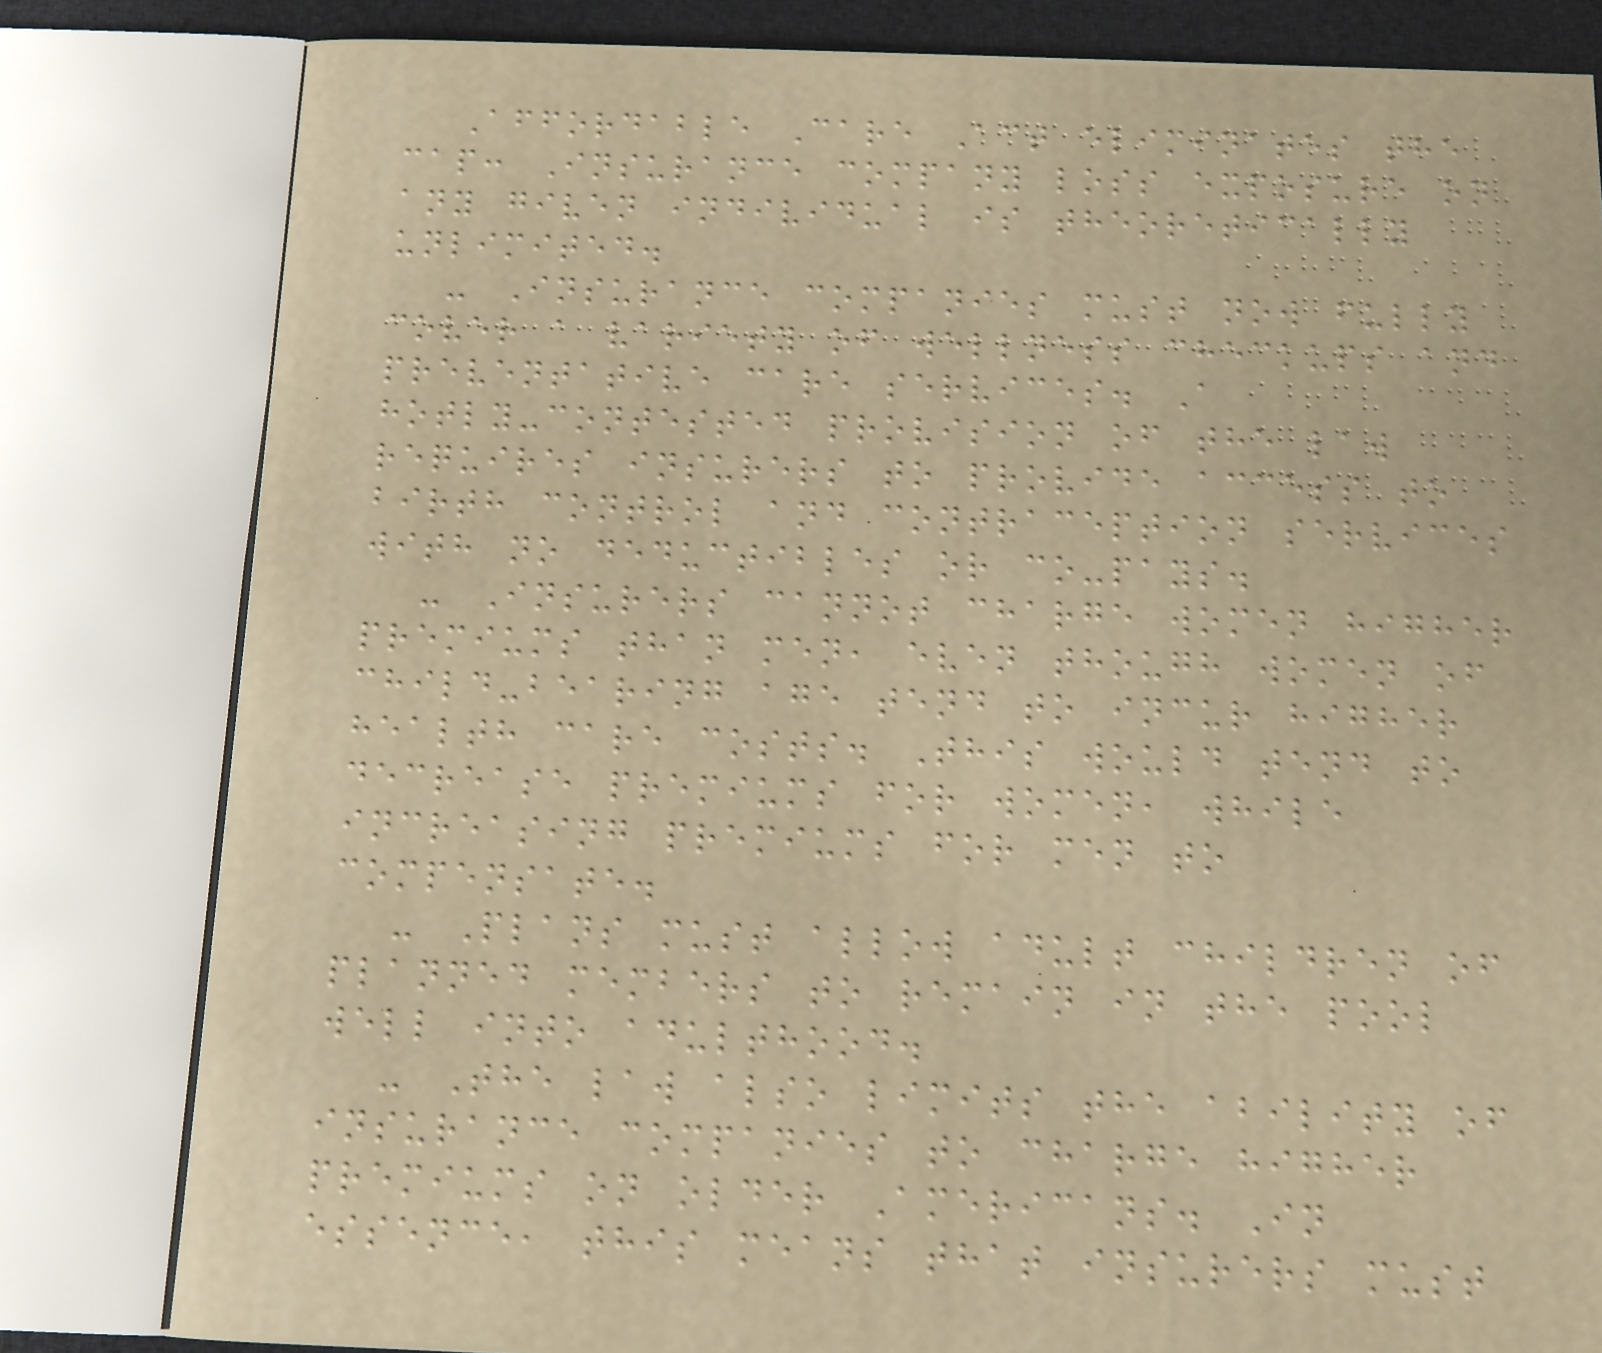Affordable Care Act eliminates the
cap: Insurance company loss exposure on
any given individual is theoretically
unlimited.
- Insurance companies must now fully
cover a variety of wellness checkups and
preventative care services. A
hotly-contested provision of the law
requires insurers to provide access to
birth control and contraception services
with no deductibles or co-pays.
- Insurers cannot charge women higher
premiums than men, even though women of
child-bearing age tend to incur higher
health care costs. This would tend to
decrease premiums for women, while
increasing premiums for men to
compensate.
- Plans must allow adult children of
planned members to remain in the pool
well into adulthood.
- The law also limits the ability of
insurance companies to charge higher
premiums on older Americans. In
essence, this means that insurers must
